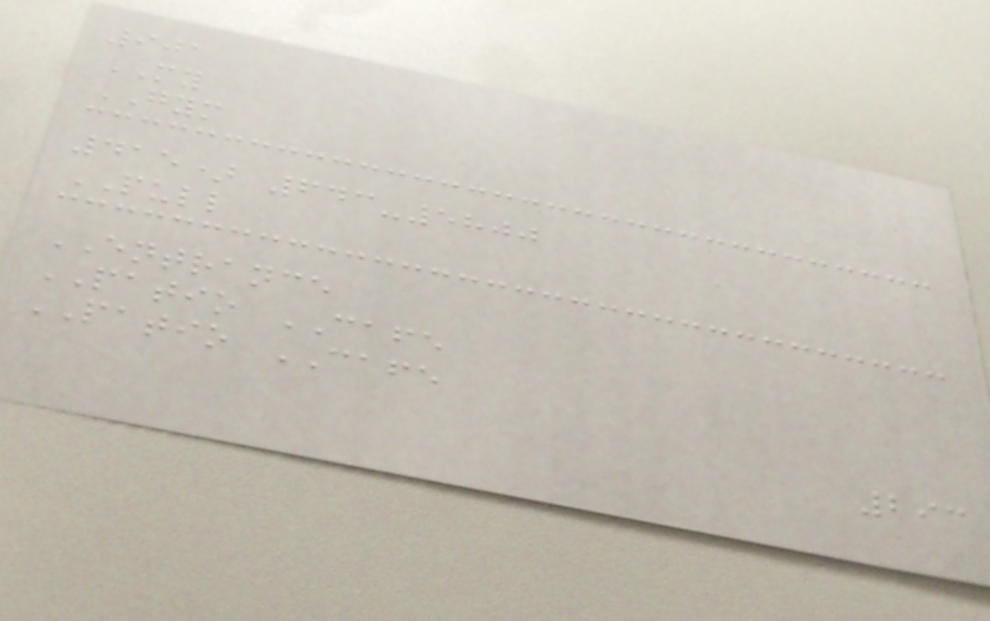901
MY
GYM
415) 643-5800
PULL
ENTRANCE
PATIO CAFE
PATIO CAFE
293
